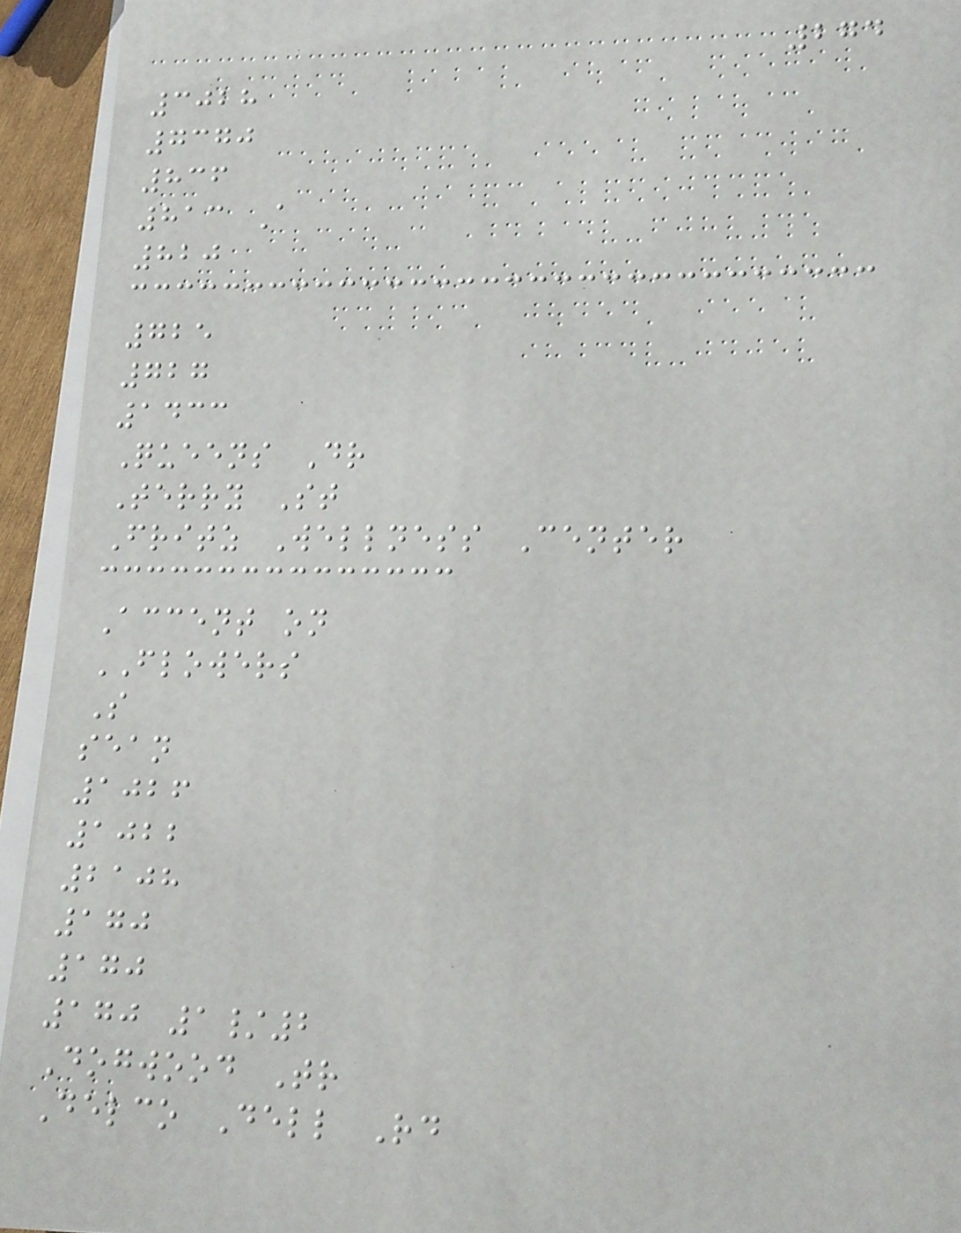274
3028
7370
836
813 A
820
725
727
1433
Queens Dr
Terry St
Fritz Wellness Center
Accent on
FLOWERS
S
sean
1026
1022
2108
170
170
170 1/2
Dogwood Tr
Delco Dell Rd
